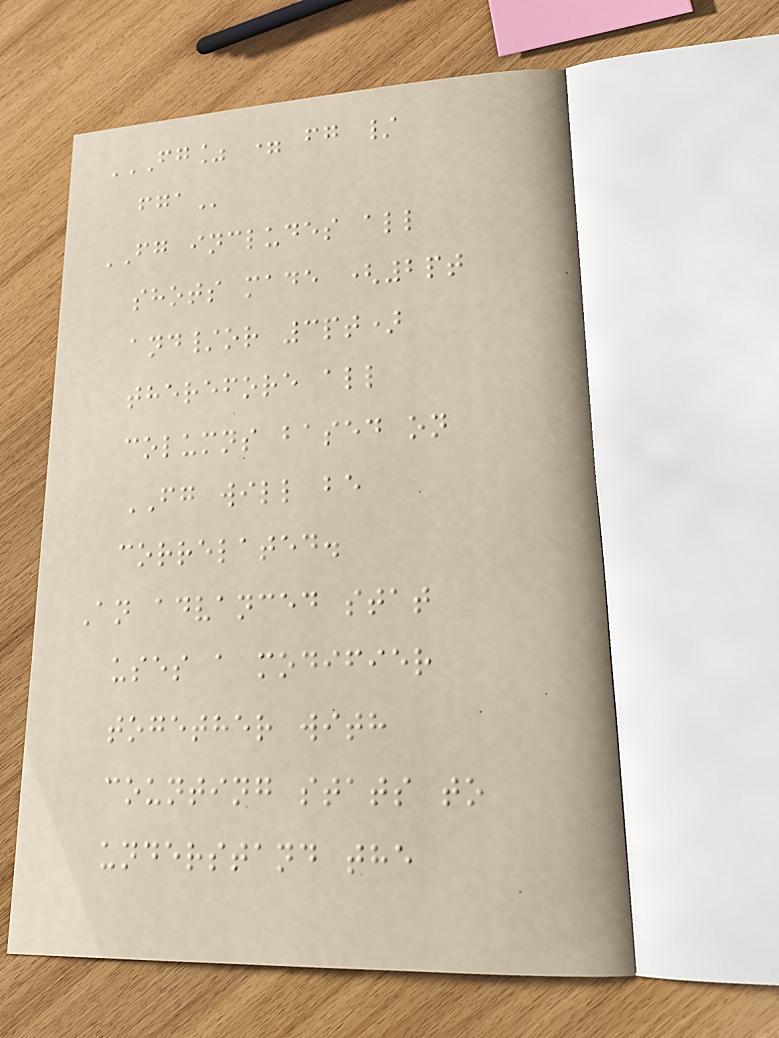FG% = FG /
FGA
FG includes all
shots made (2pt
and/or 3pt)
therefore all
columns based on
FG will be
correlated.
An advanced stat
uses a modifier
together with
counting stats to
understand the
